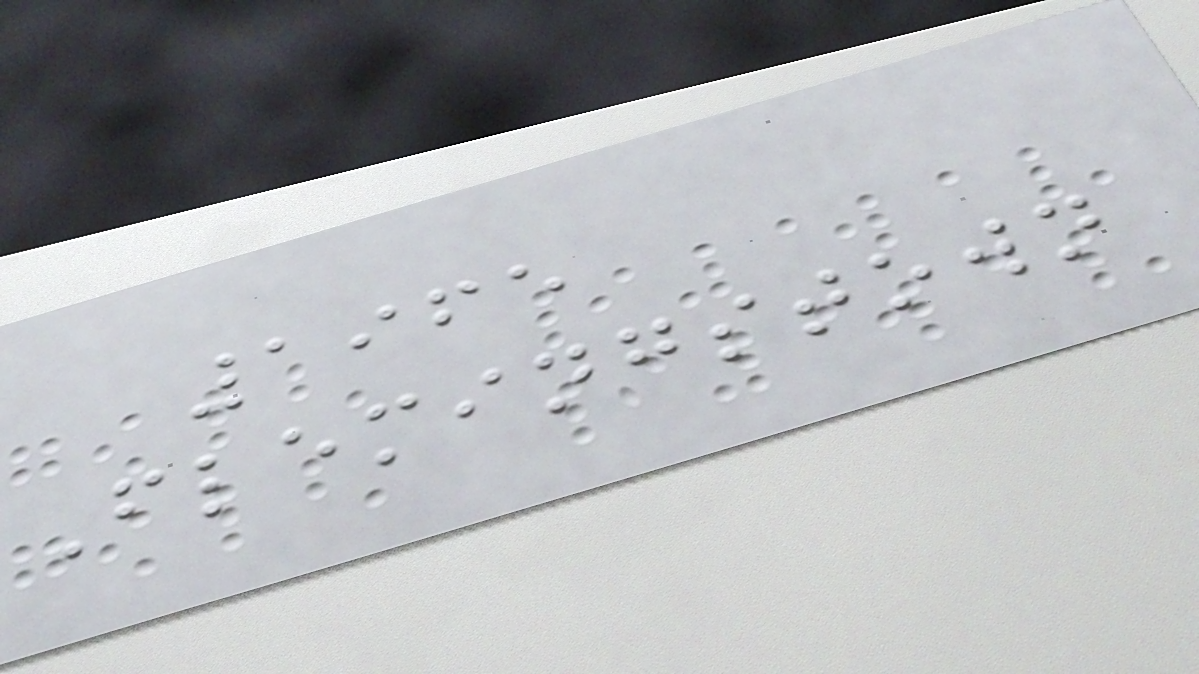1965
Flemingstown
